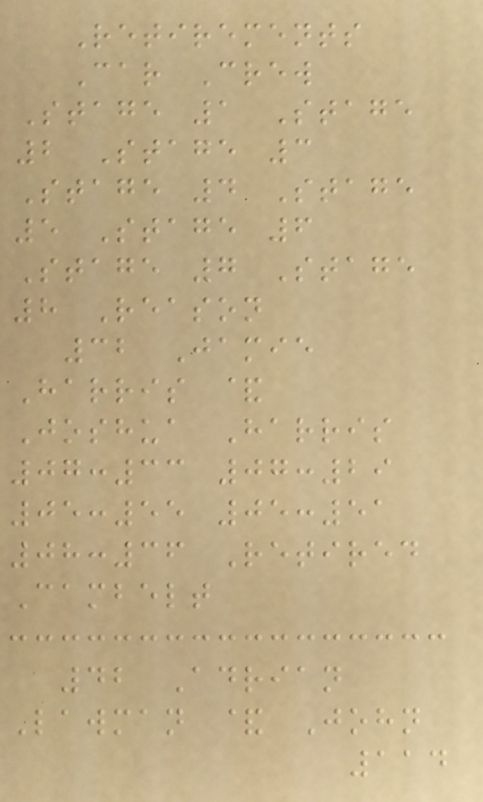Retirements
Car Crew
Stage 1 Stage
2 Stage 3
Stage 4 Stage
5 Stage 6
Stage 7 Stage
8 Reason
32 Jamie
Harris &
Joshua Harris
07:33 07:29
05:55 05:51
08:36 Retired
Cambelt
42 Adrian
Lawman & John
114
